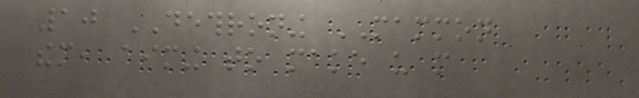10 DETHRONING MAMMON
them, aiming to make us more
